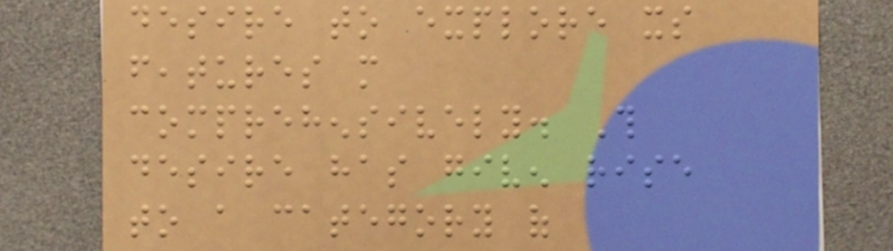desire to explore its
features more
comprehensively. This
desire has given rise
to a category of
